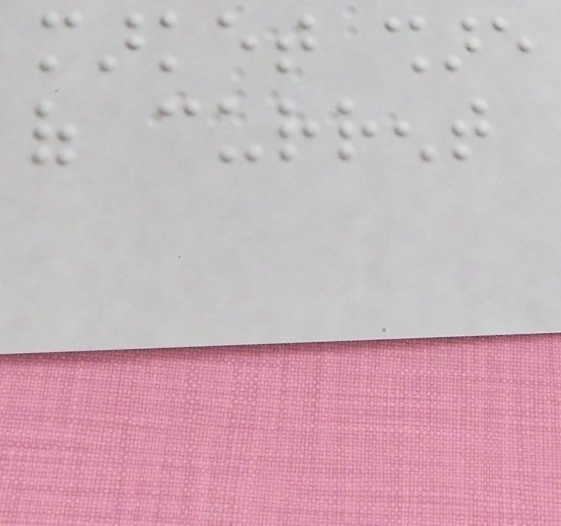market share
of current
